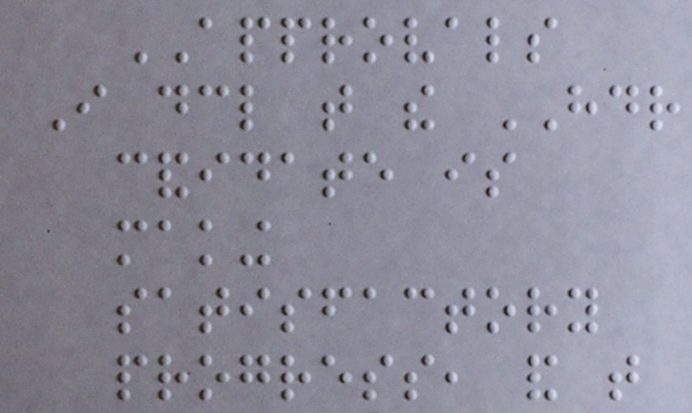APPROVALS
I declare that the HDR
candidate is
making
satisfactory
progress, and that
